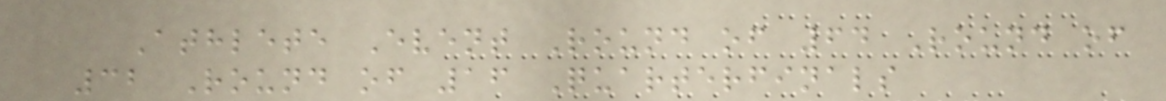Athlete Event Round of 64 Round of
32 Round of 16 Quarterfinals
